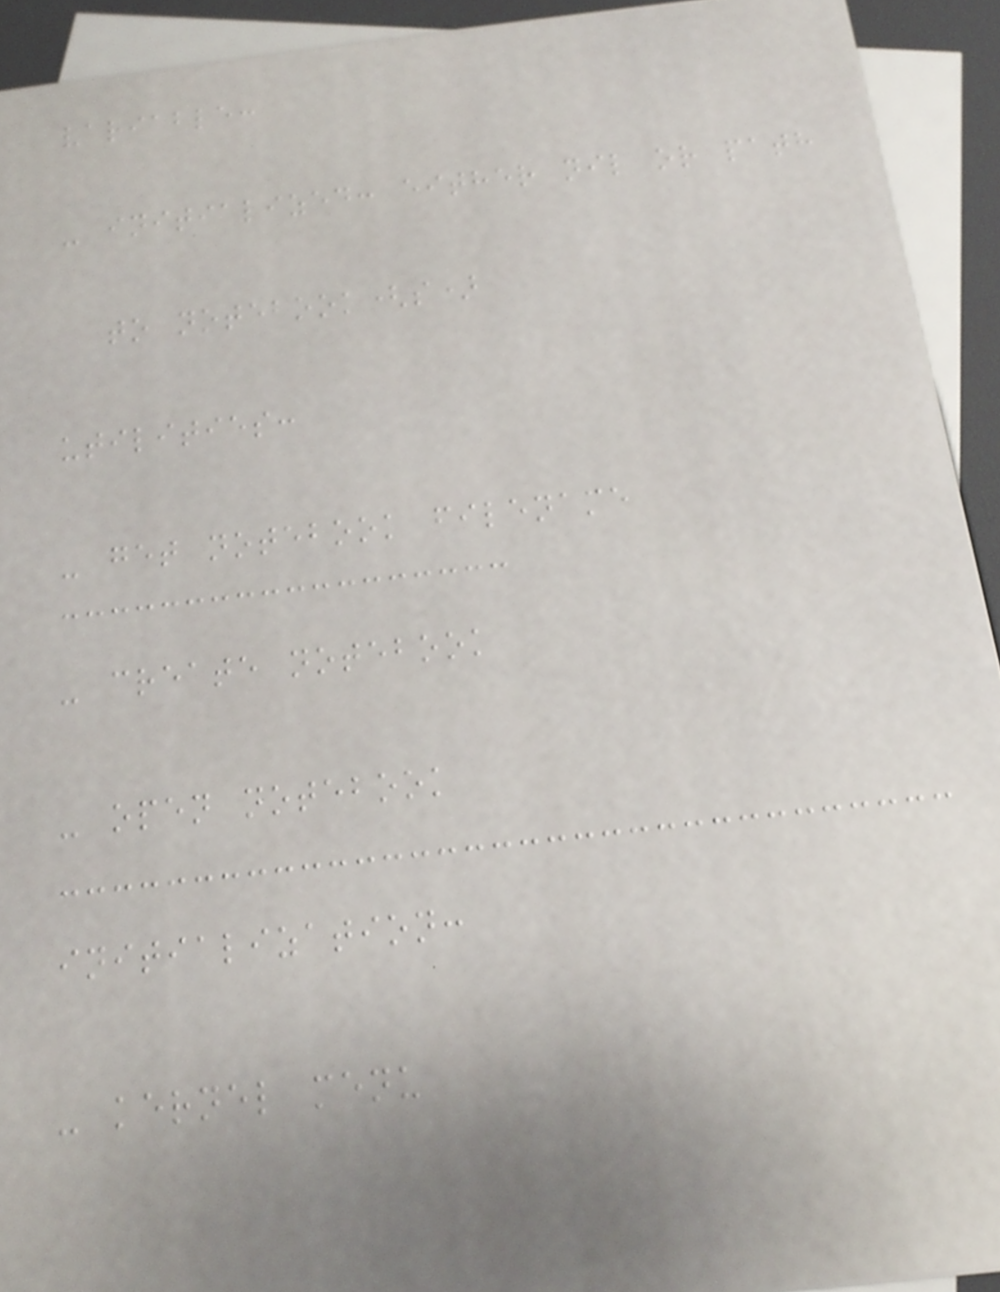variable:
- initialized: either nil or path
to notebook(s)
utilities:
- get notebook filename
- create notebook
- open notebook
initialization:
- kernel menu
